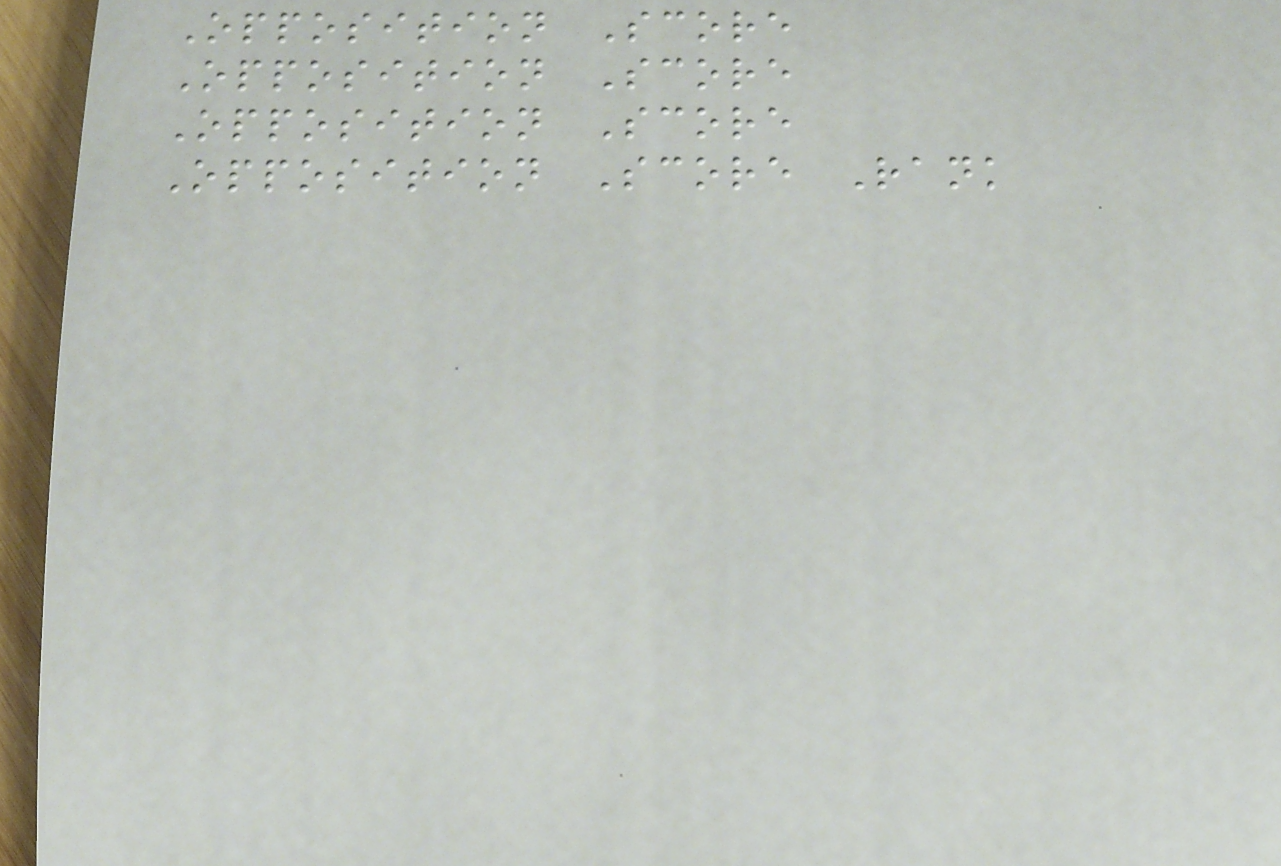Opposition Score
Opposition Score
Opposition Score
Opposition Score Rank
